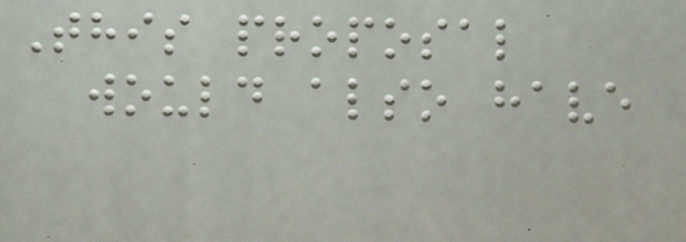This proposal
would also have
